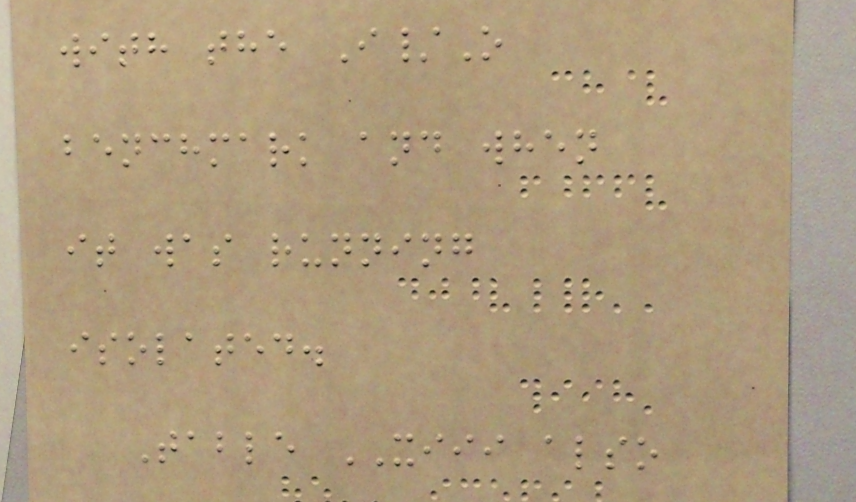with the I/O
benchmark and when
it was running
isolated.
Table XIII also
